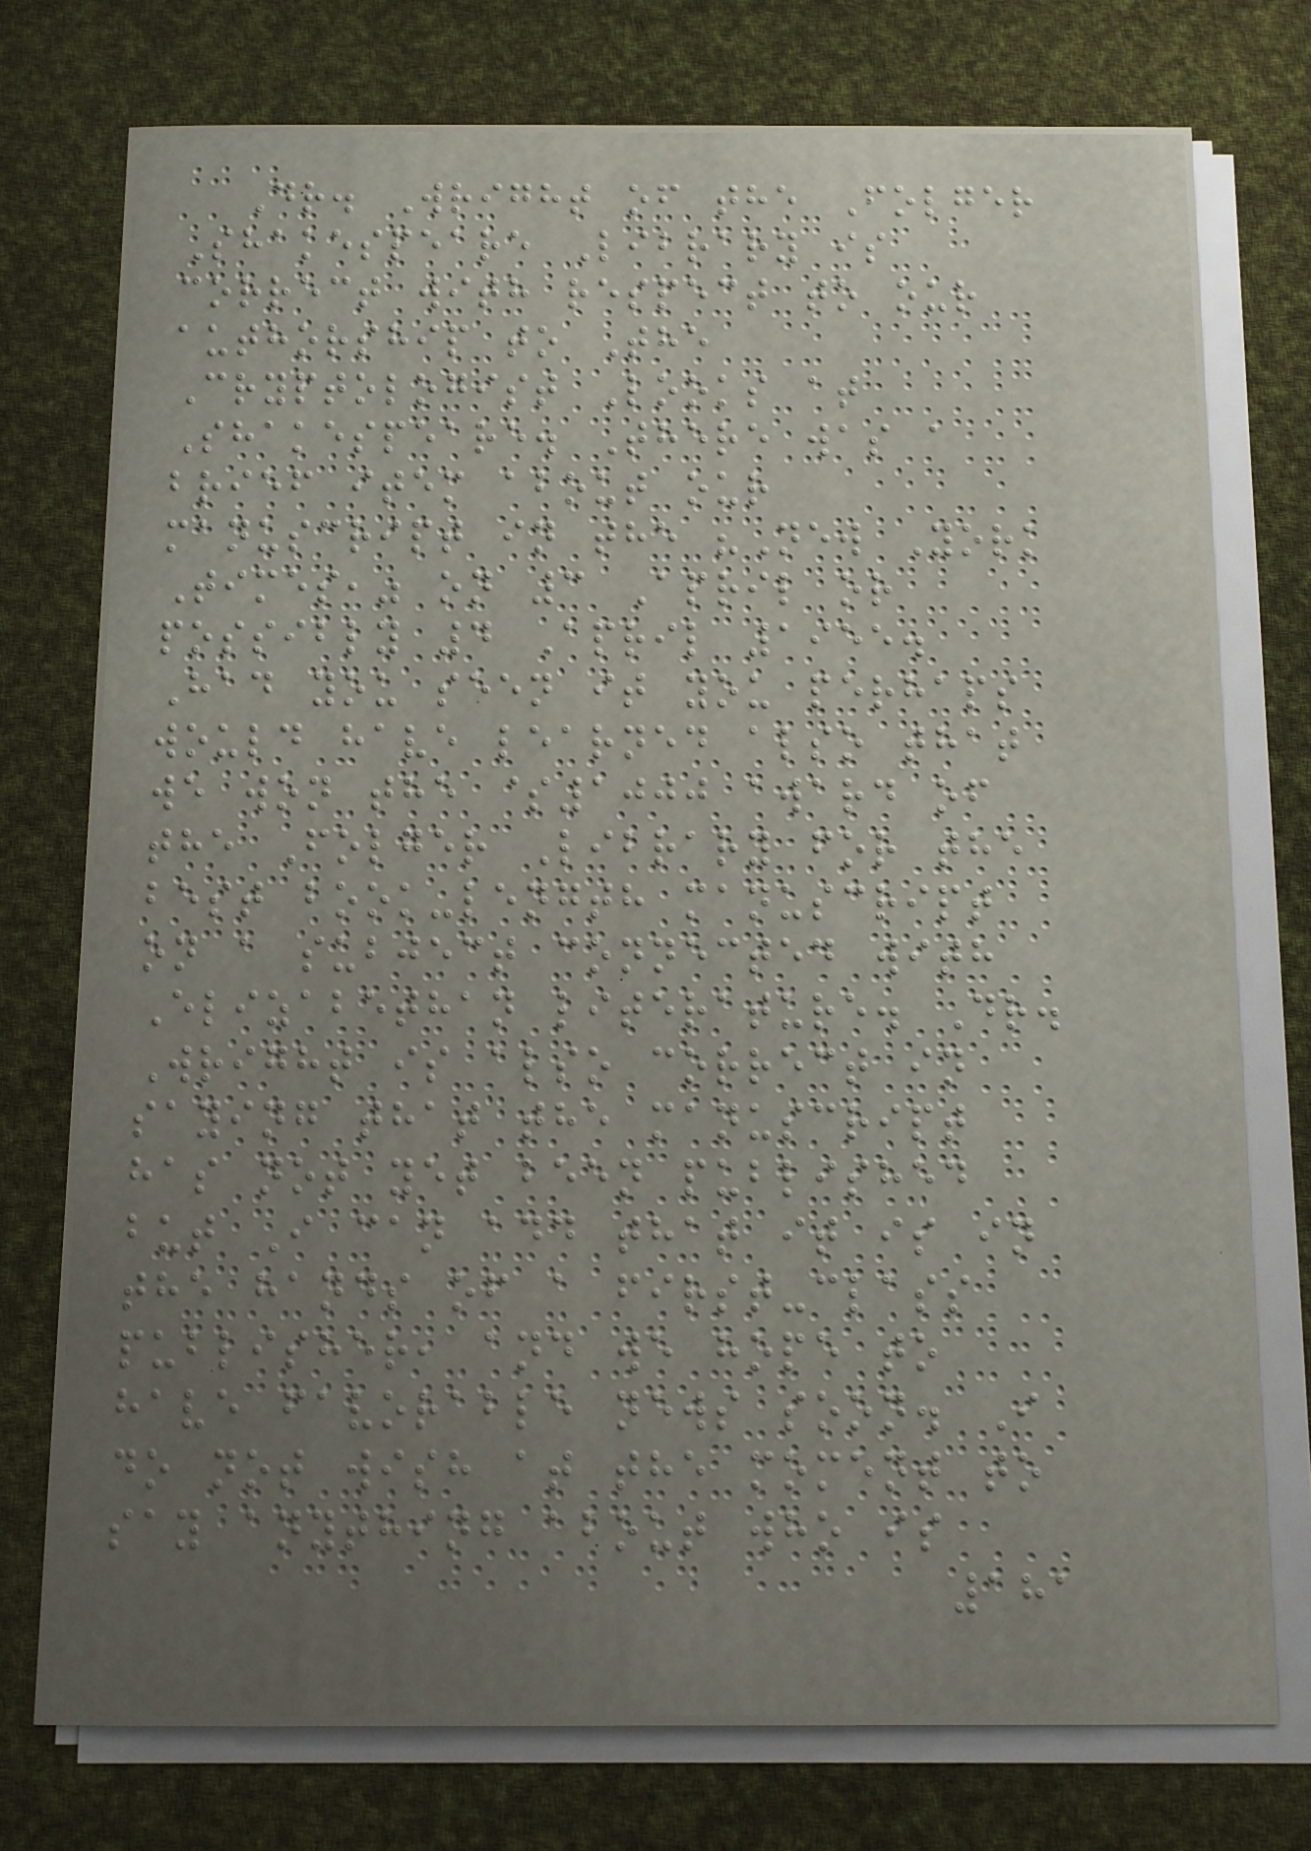Dr. Wright of the Folger
Shakespeare Library is
correct with respect to our
authorship to The
Cryptologist Looks at
Shakespeare. There was a
brief item about our
manuscript in the "New York
Times," on 3 April or
possibly 4 April 1955.
Had you seen it you perhaps
would have learned also that
we won the $1000 award of
the Folger Library for the
best book-length manuscript
on a subject connected with
Elizabethan literature. Dr.
Wright is also correct in
saying that the manuscript
has not yet been published
but I can add that it is in
the hands of a first-class
publisher, and we hope to
have favorable news soon. I
do not wish at the moment to
say anything about who is
181
